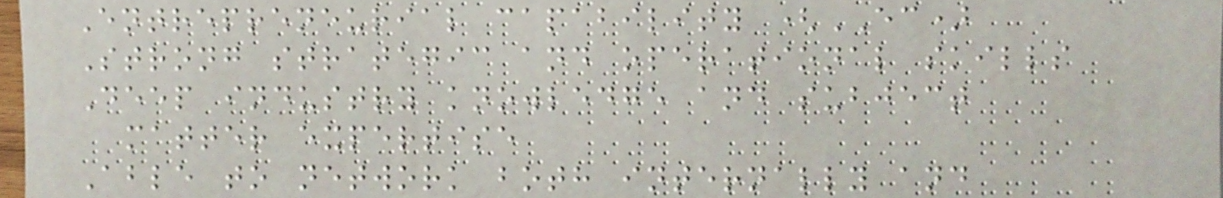Entrepreneurial capability (EC)
Strong strategic and operational skills
Deep industry knowledge and subject
matter expertise
Able to network both internally and
